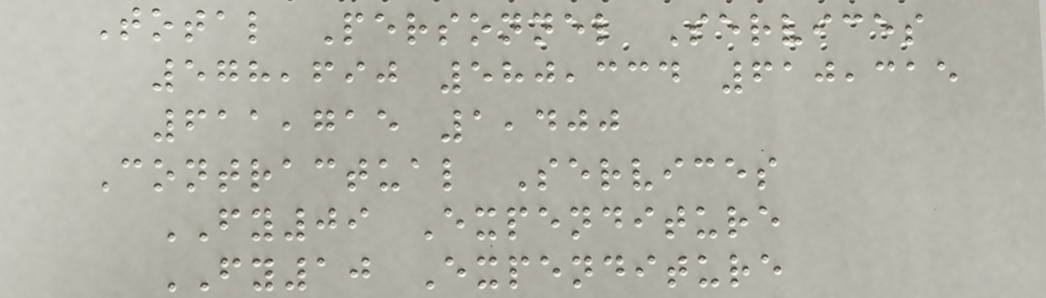Total Personnel Services
578,690 580,334 610,315
611,715 1,400
Contractual Services
FY09 Expenditure
FY10 Expenditure
